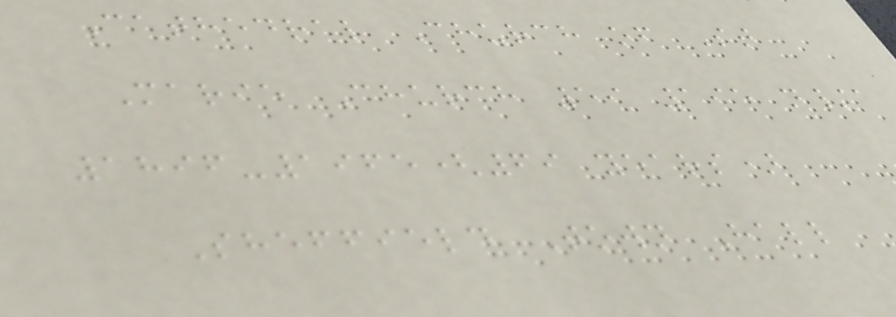Cathedral Church of St
Marie Church 59 195 n/a
1896-1965(69 years)
Sheffield Town Hall
